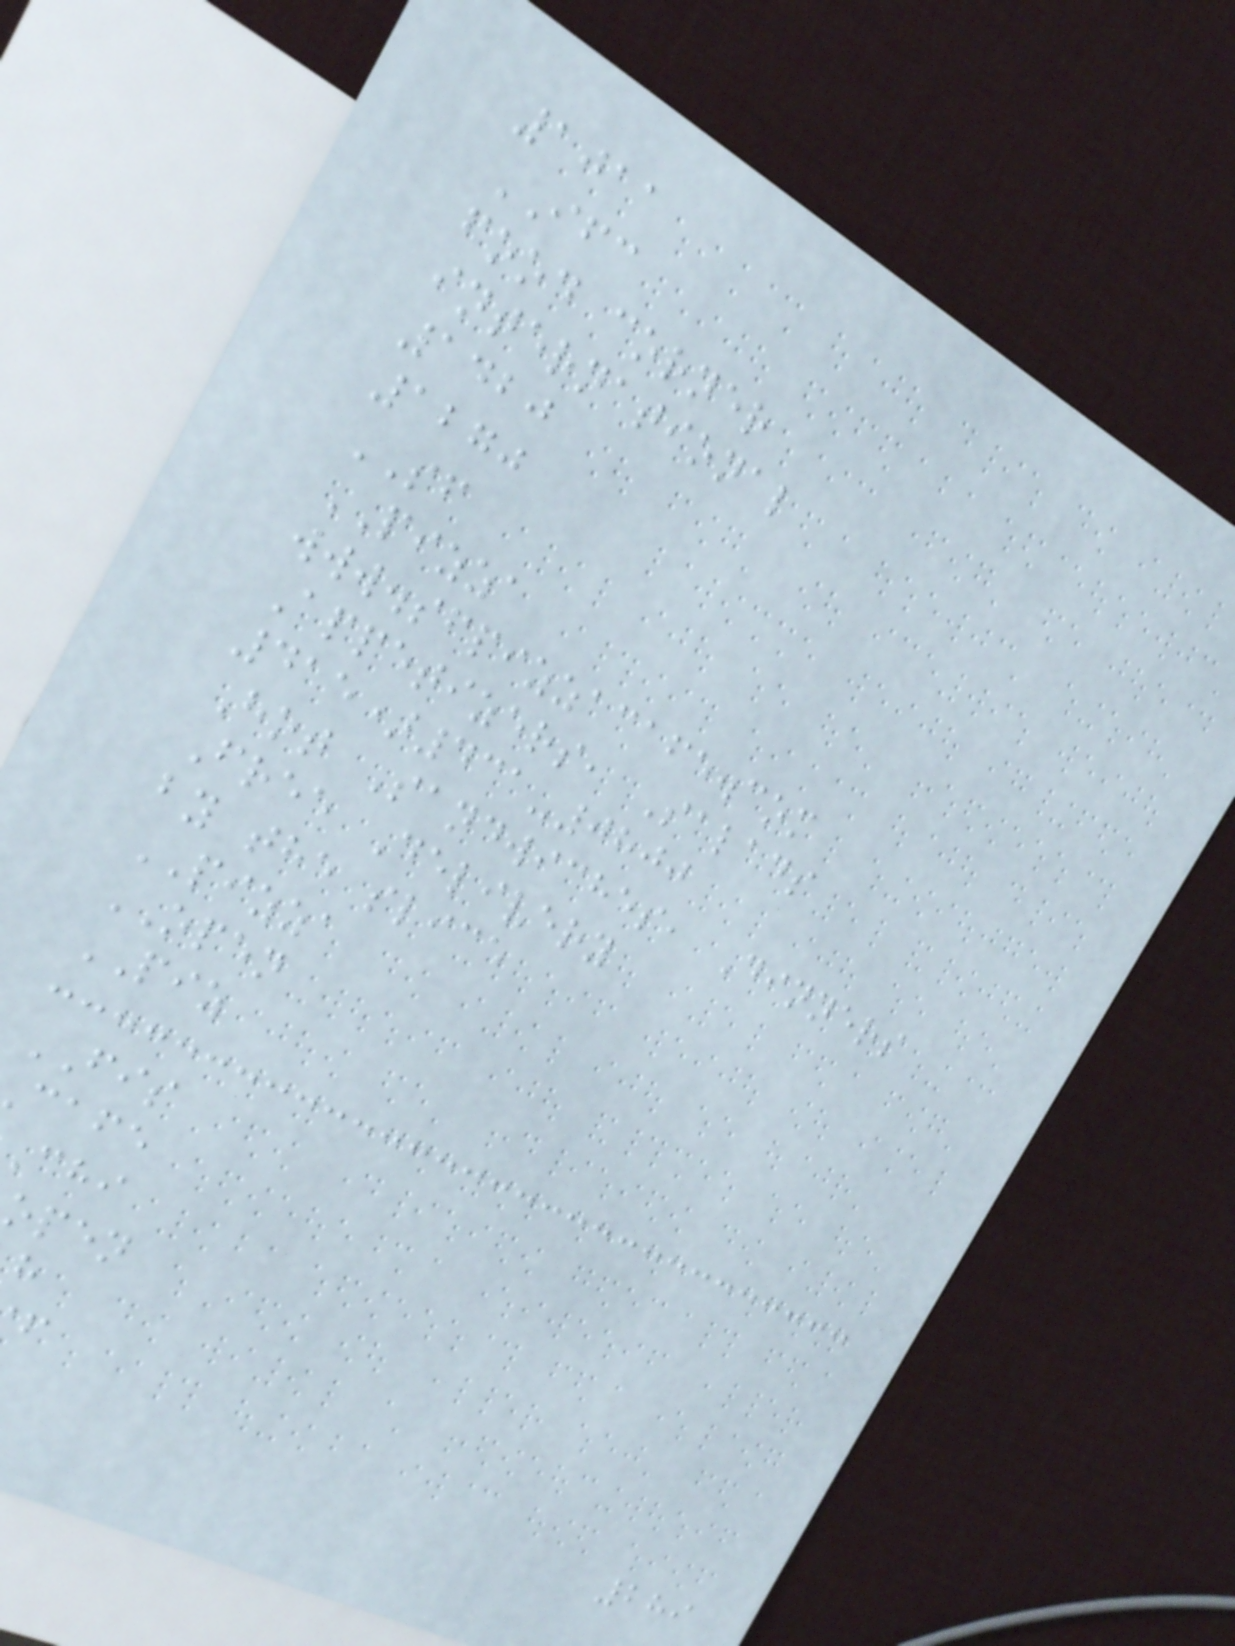1011
IFC
food corner
international
1420
1270
SF
PIZZA
www.sfpizzacafe.com
Appetizers, Salads
415)431-0800
Hot Sandwiches, Dinners
Free Delivery
by the slice
PIZZA
OPEN
PIZ
FIS
cafe
open
289
